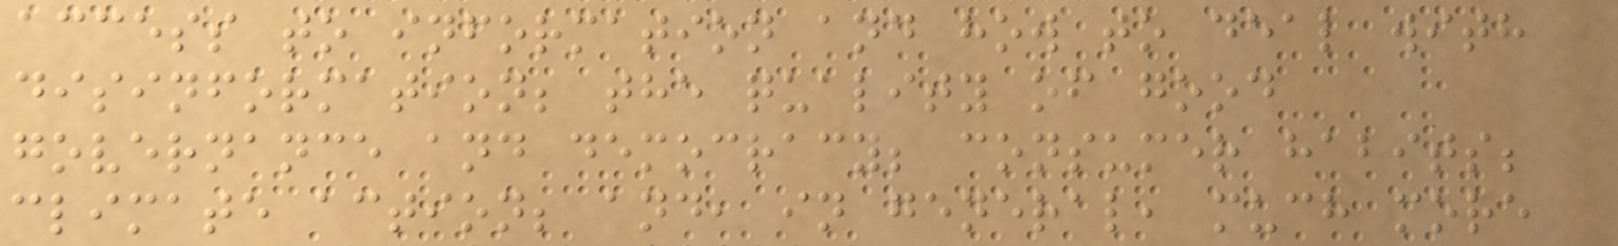access to information and how to deal with
disinformation; the quality of good
governance and democracy; consumer habits;
climate action; and, in general, much more
